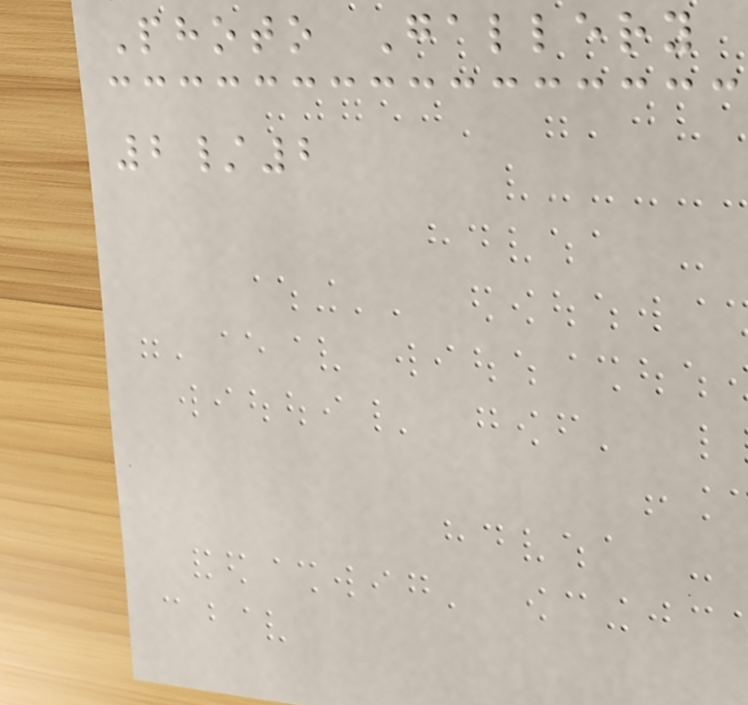Photo Gallery
2/2
